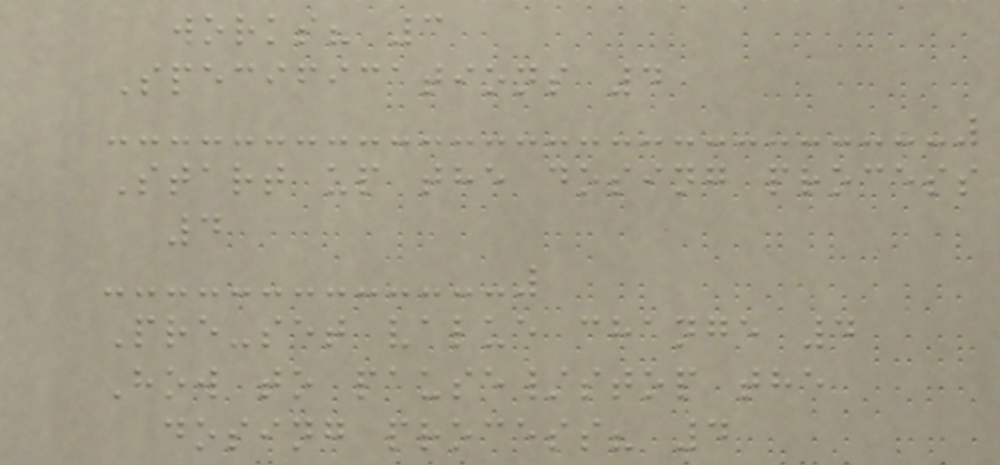works? 3
Specifications 4
Start up the dosing process
4
Pre-set value change 4
How to pause/stop the
dosing process? 4
